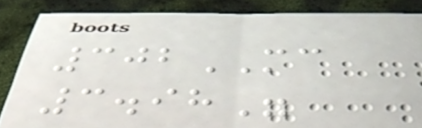302MC
3.98"
